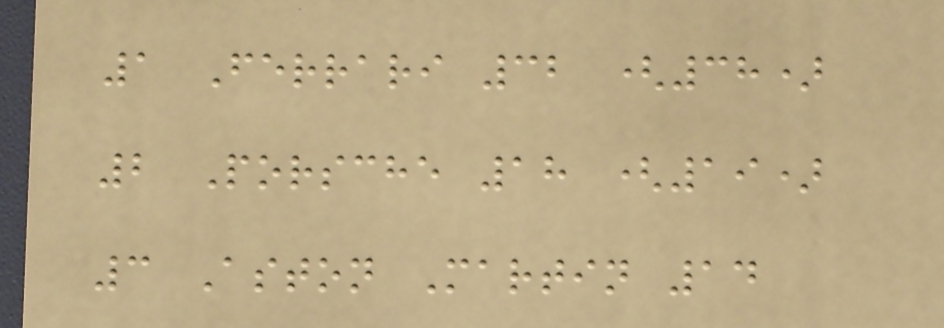1 Ferrari 32 (38)
2 Porsche 18 (19)
3 Aston Martin 14
